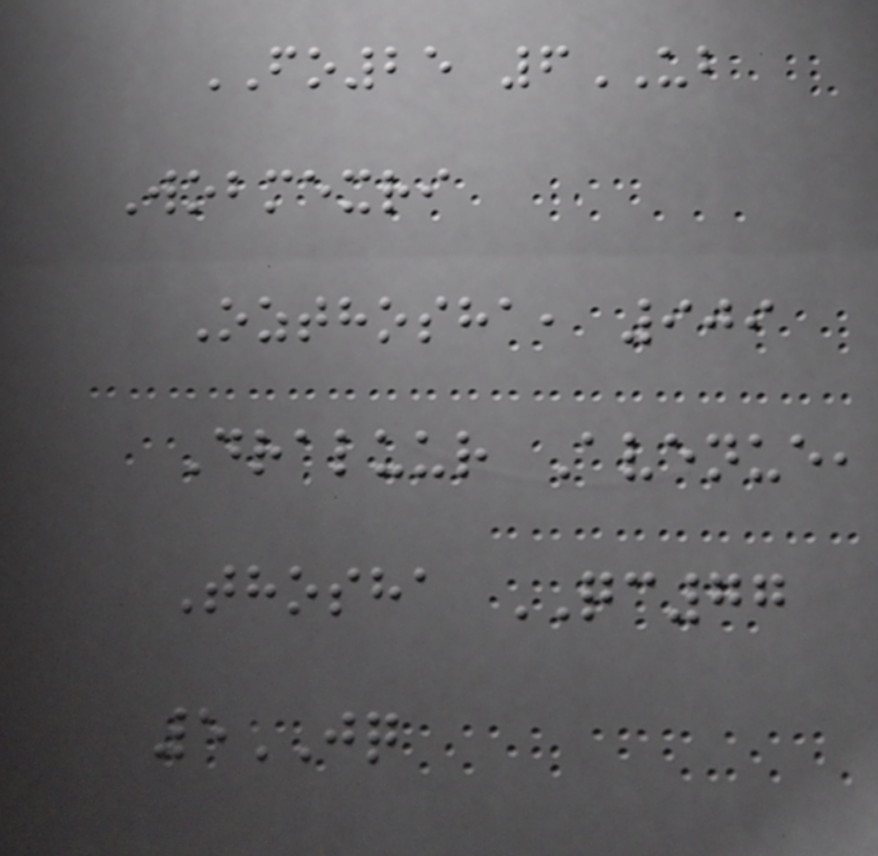FO25 6UB
Wobmexri
Ozthosha, 909
Draluur Avenue,
Thosha QC77
5JQ
